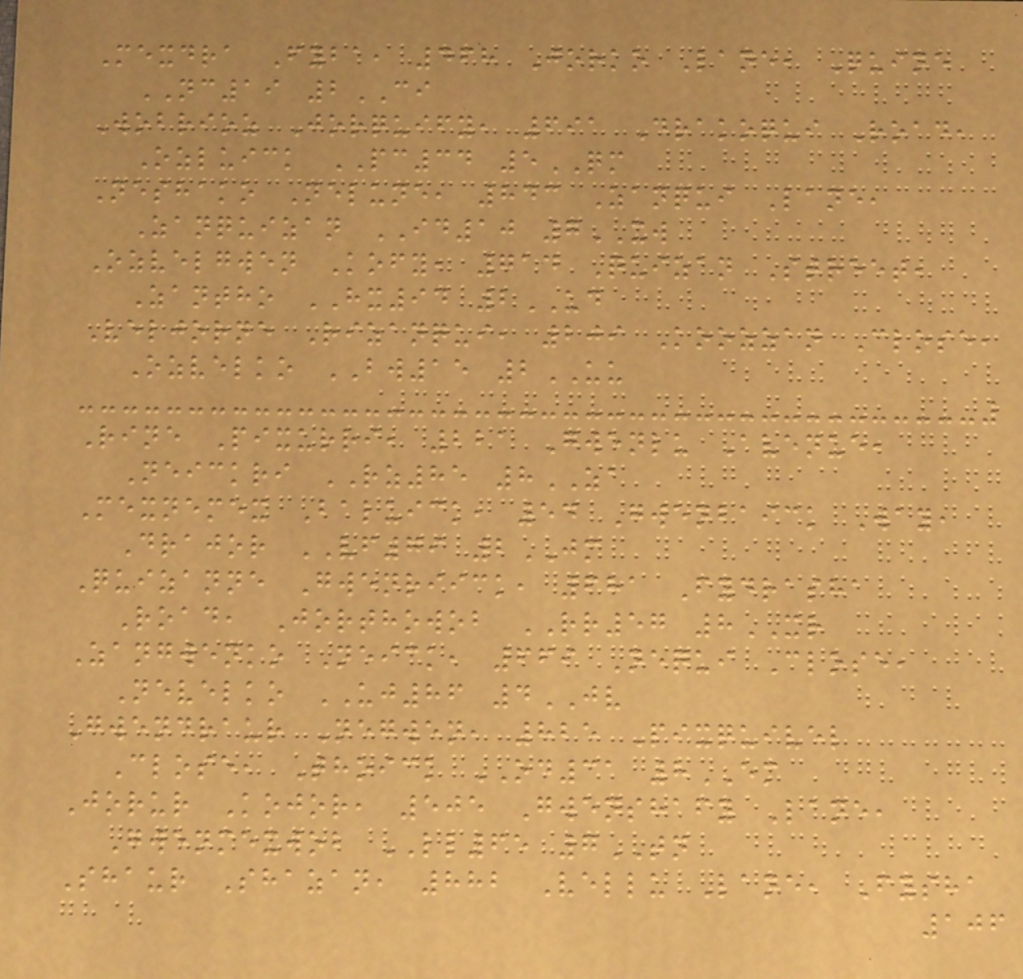Mexdra Fyba, 468 Jorko Lane, Quine
NC19 2CI
Wobrioz Jorquify, 691 Drakoqui Road,
Ozluick PC34 5QM
Neshako Nelune, 843 Zanqui Lane,
Zanquizan ID10 7XW
Ozvelgwen Kofy, 714 Quizan Street,
Zantho HX94 2UD
Veljorne Rizanqui, 209 Koozzan Close,
Ozvelko BW15 2UU
Rine Pixurri, 221 Gwenlu Avenue,
Neickri RZ85 8ZA
Mexnemex Baluick, 54 Gwenbaick Way,
Drajor VF79 2JM
Quizanne Gwenriick, 681 Fydrasha
Road, Jorthowob RR57 8XR
Zangwenko Neick, 669 Nequi Close,
Nevelko UJ86 4JV
Gwendraur Negwen, 825 Pixquivel
Close, Thoick OD31 8EM
Jorur Kojor, 505 Gwenshafy Lane,
Gwenmexwob LL65 7TN
Shaur Shazan, 882 Vellu Lane, Fysha
106
